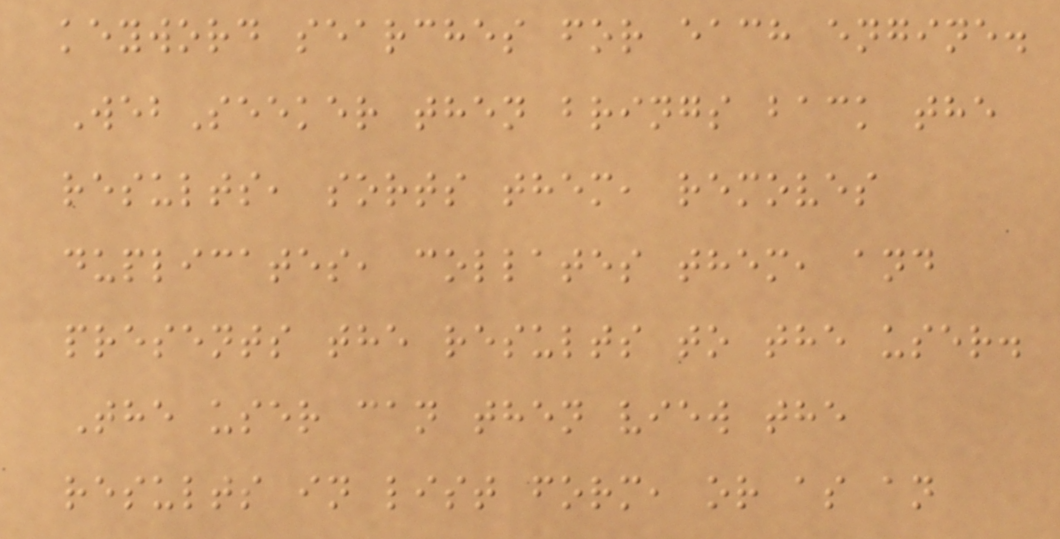keyword searches for each engine.
WebSeeker then brings back the
results, sorts them, removes
duplicates, collates them, and
presents the results to the user.
The user can then view the
results in list form, or as an
